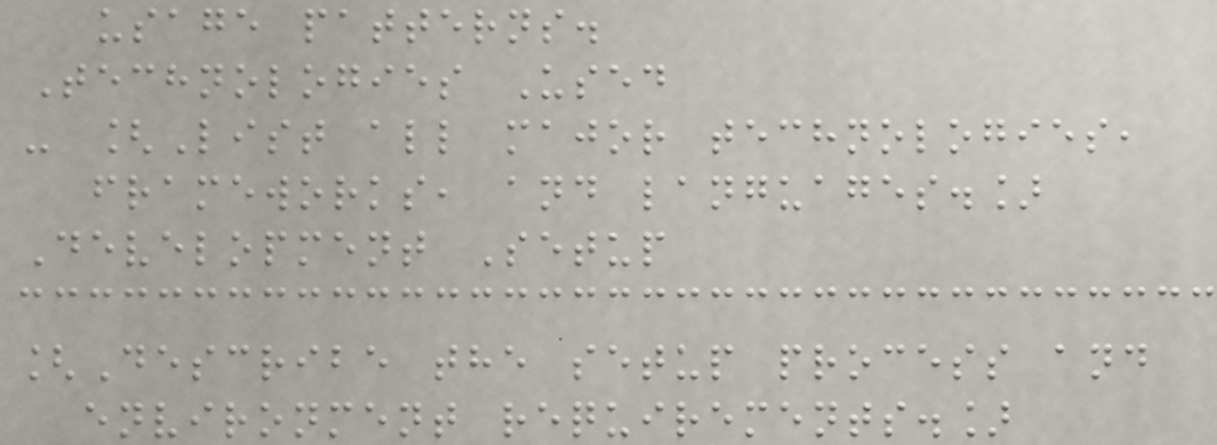usage patterns.
Technologies Used
- [List all major technologies,
frameworks, and languages.]
Development Setup
[Describe the setup process and
environment requirements.]
